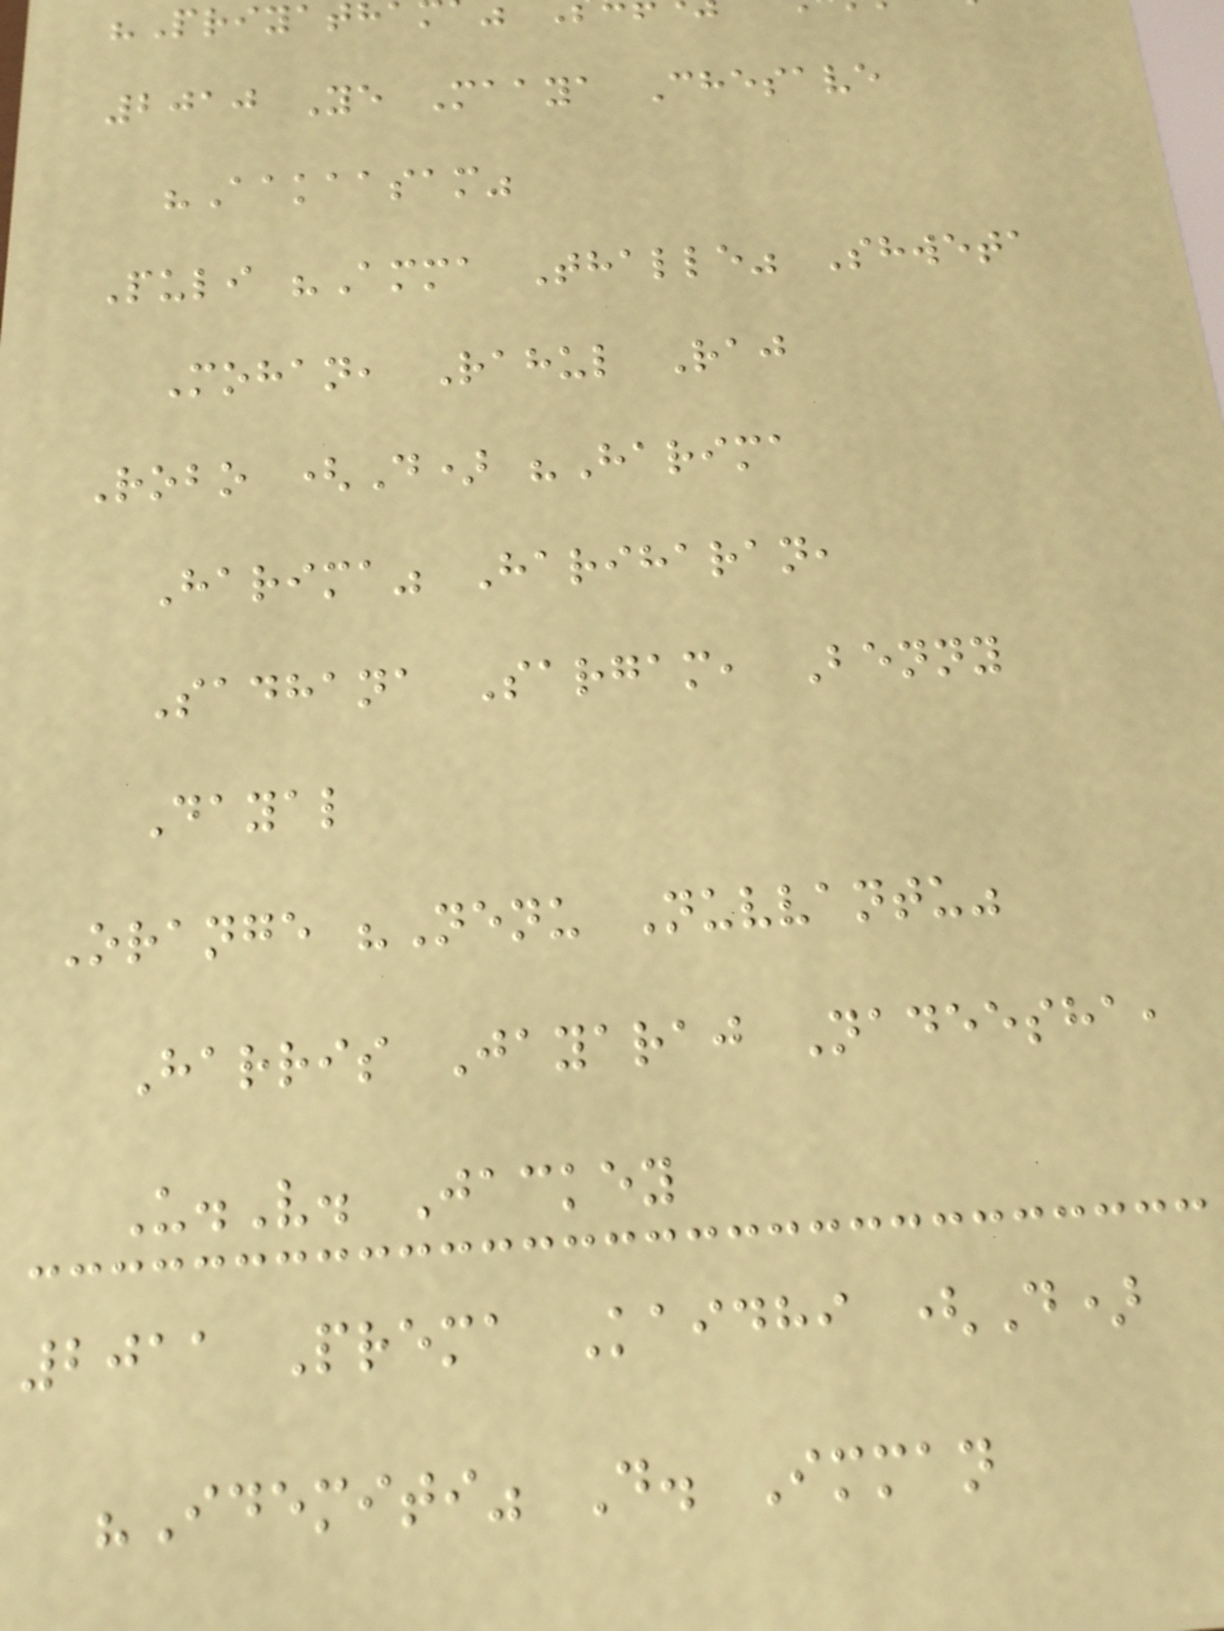"Priyat
2010 Ye Maaya Chesave
"Aakaasam"
Puli "Amma Thalle" Shweta
Mohan, Rahul Raj
Robo (D) "Harima
Harima" Hariharan,
Sadhana Sargam, Benny
Dayal
Orange "Nenu Nuvvantu"
Harris Jayaraj Nadeesha,
U.V. Jackey
2011 Prema Kaidhi (D)
"Idemiti" D. Imman
